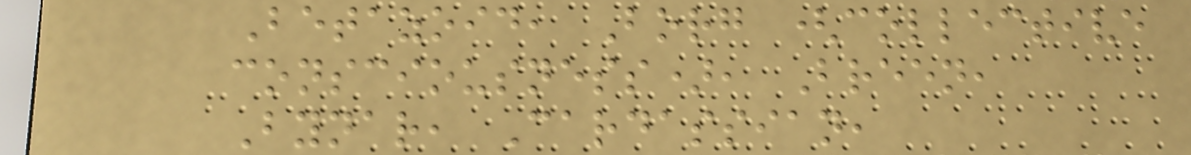Betazoid, Borg (collective
consciousness), Breen,
Bynar, Cardassian,
